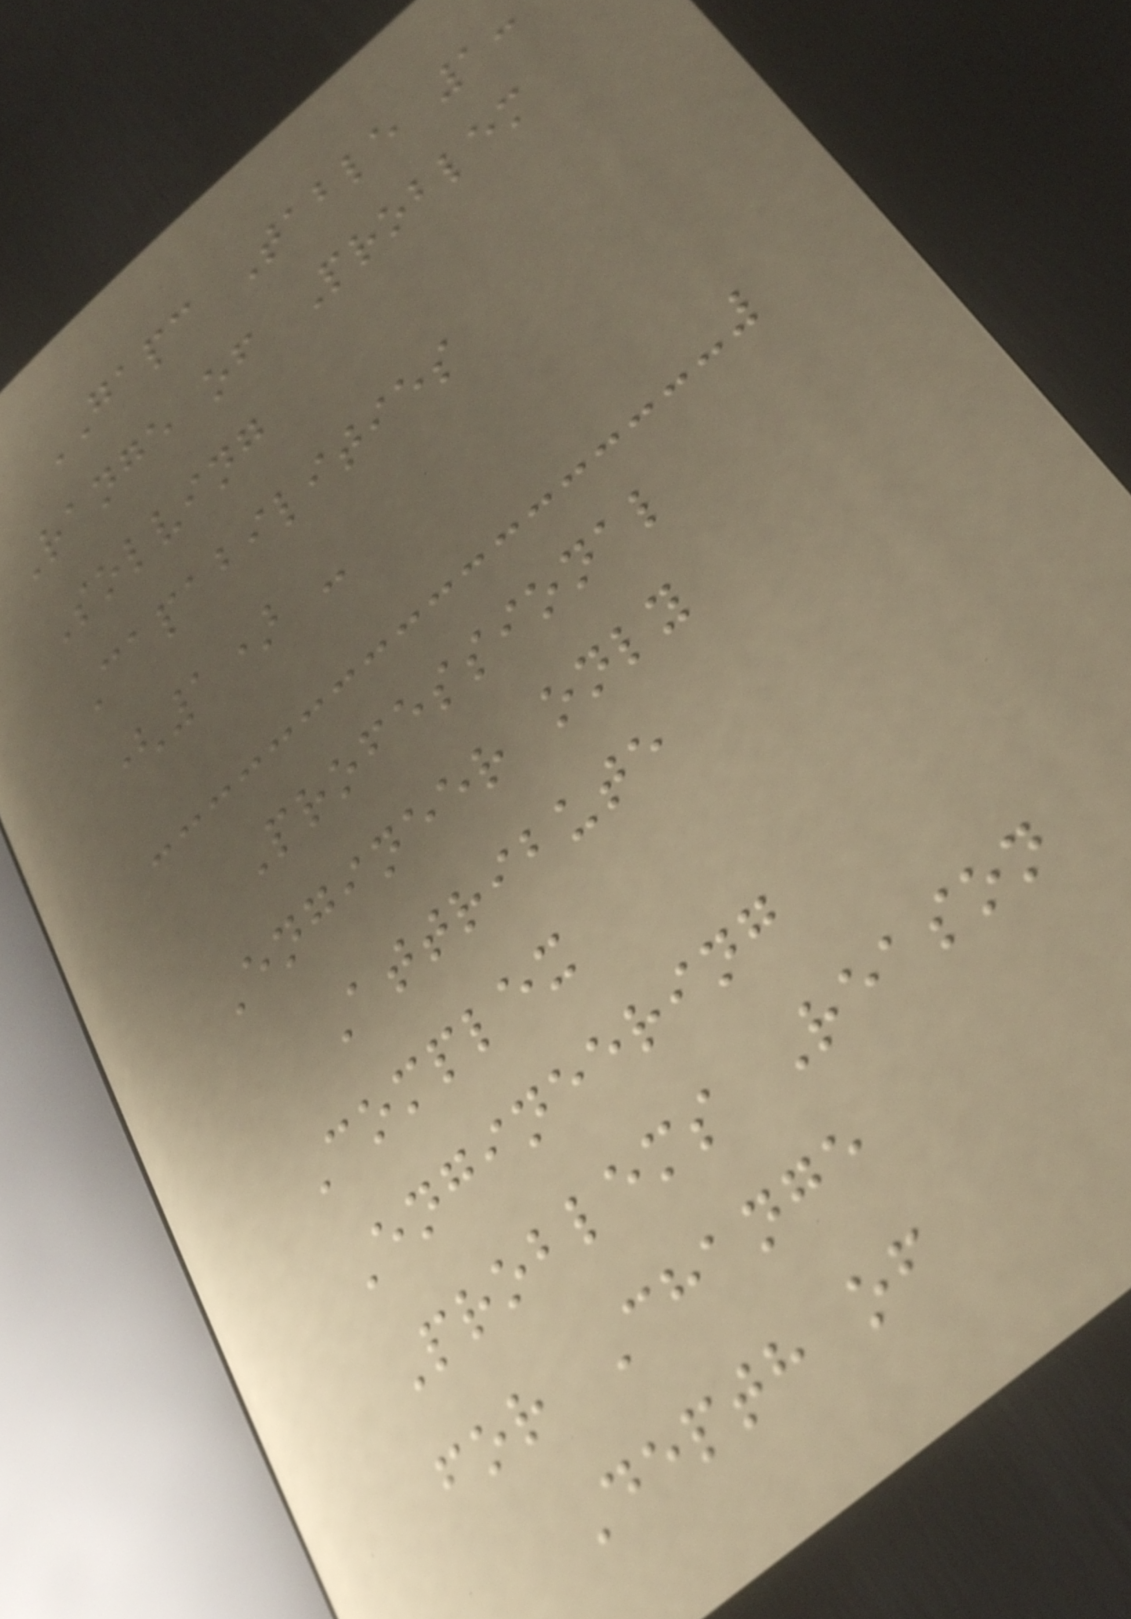GAPC Table 1:
Range of Problem
Solving
Capabilities
(1) -
Professional
Engineer only
Attribute
Complex
Engineering
Problems Reason
for Change
Depth of
